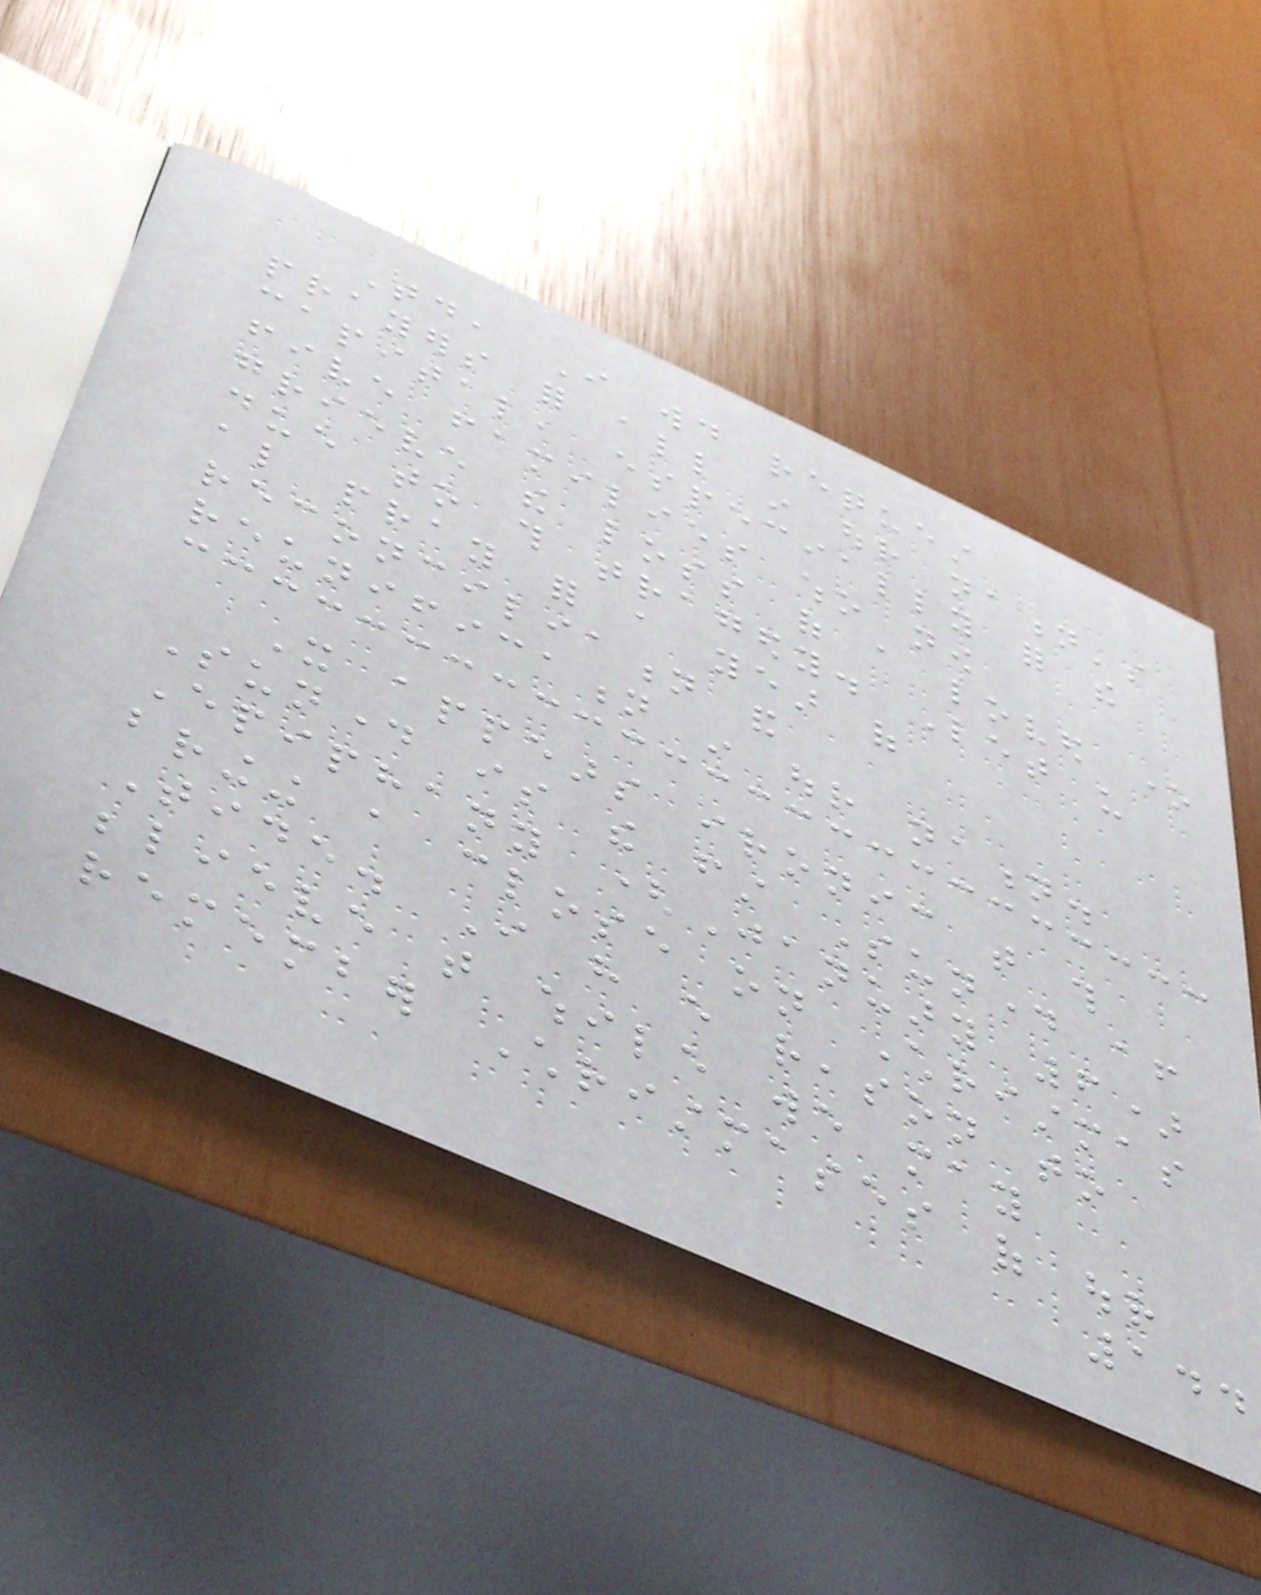Today, I would request
prayers for all in our nation's
capital, especially for the
five families who now
grieve the loss of a loved one
due to this tragedy. Let us
also pray for a year of
reconciliation and
reunification in our nation.
It appears ironic that this
Sunday is the first Sunday after
Epiphany (January 6)
bringing a close on Christmas
Tide. I have every reason to
believe that while we may
remember Christmases of our
144
